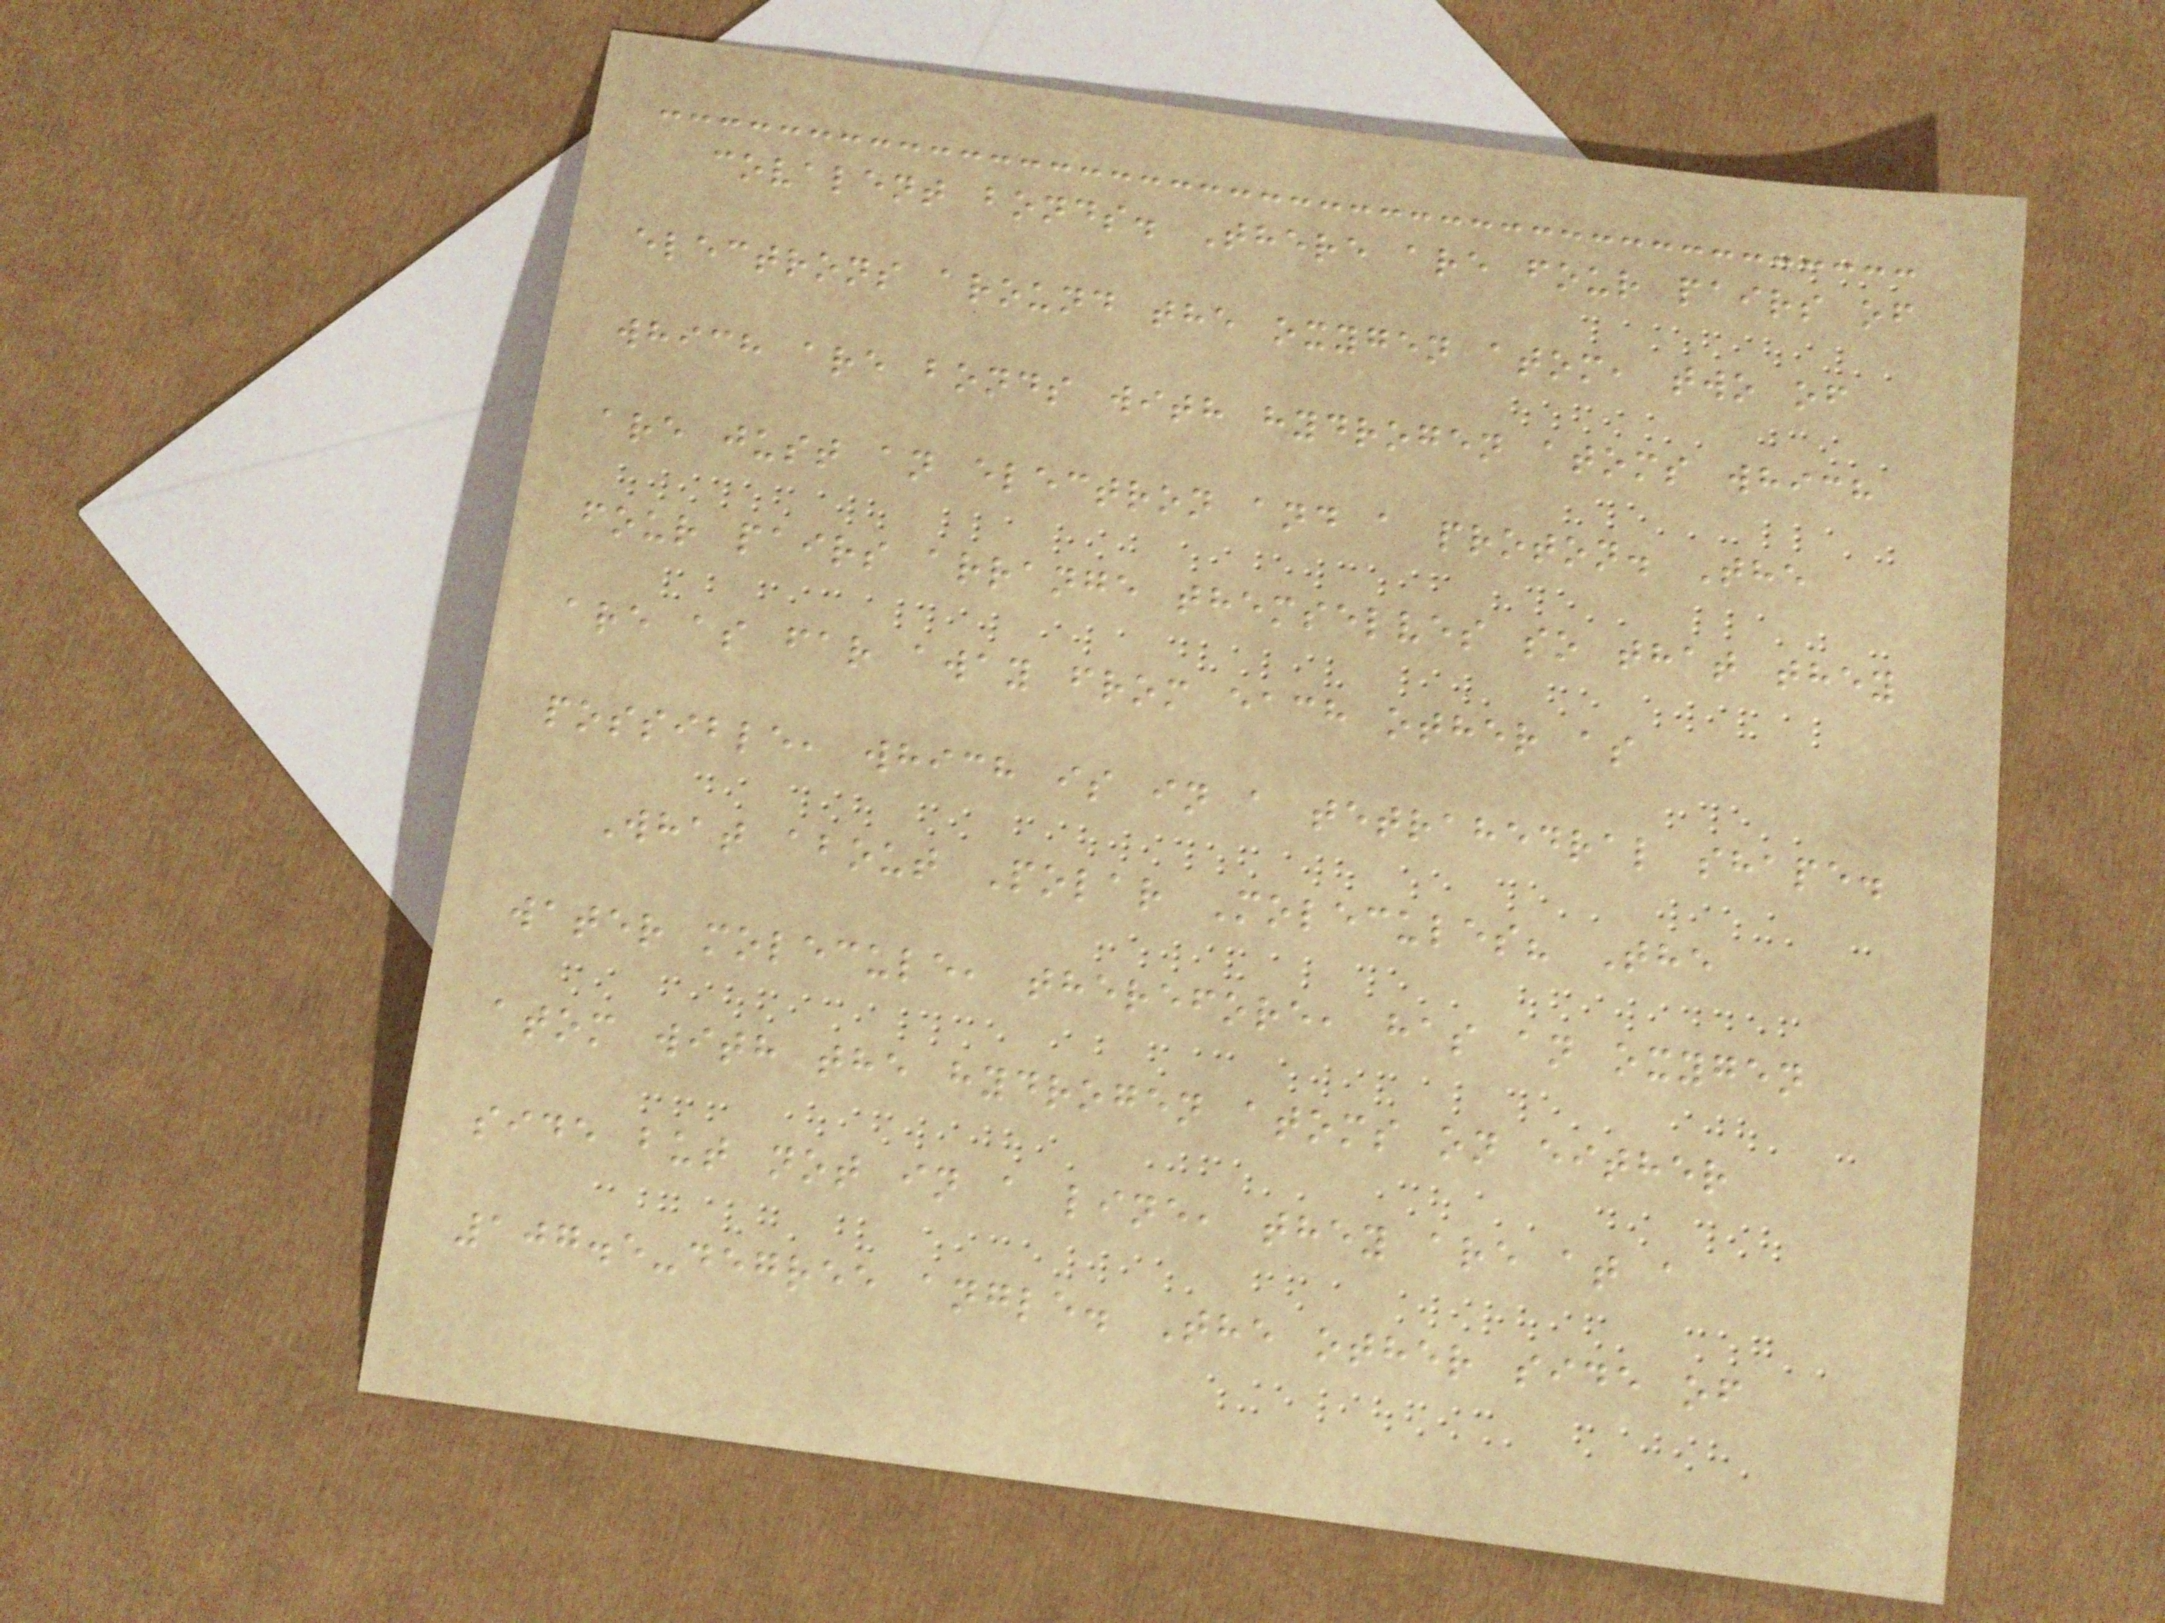covalent bonds. There are four pairs of
electrons around the oxygen atom, two of
which are bonds with hydrogen atoms which
are just an electron and a proton. The
four pairs arrange themselves so that they
are as far away from each other as
possible, which is in a tetrahedral shape.
What about Polar Molecules? The
water molecule, therefore, has an oxygen
atom with the hydrogen atoms on either
side but not in a line, they are at a
107.5-degree angle. The other side of
